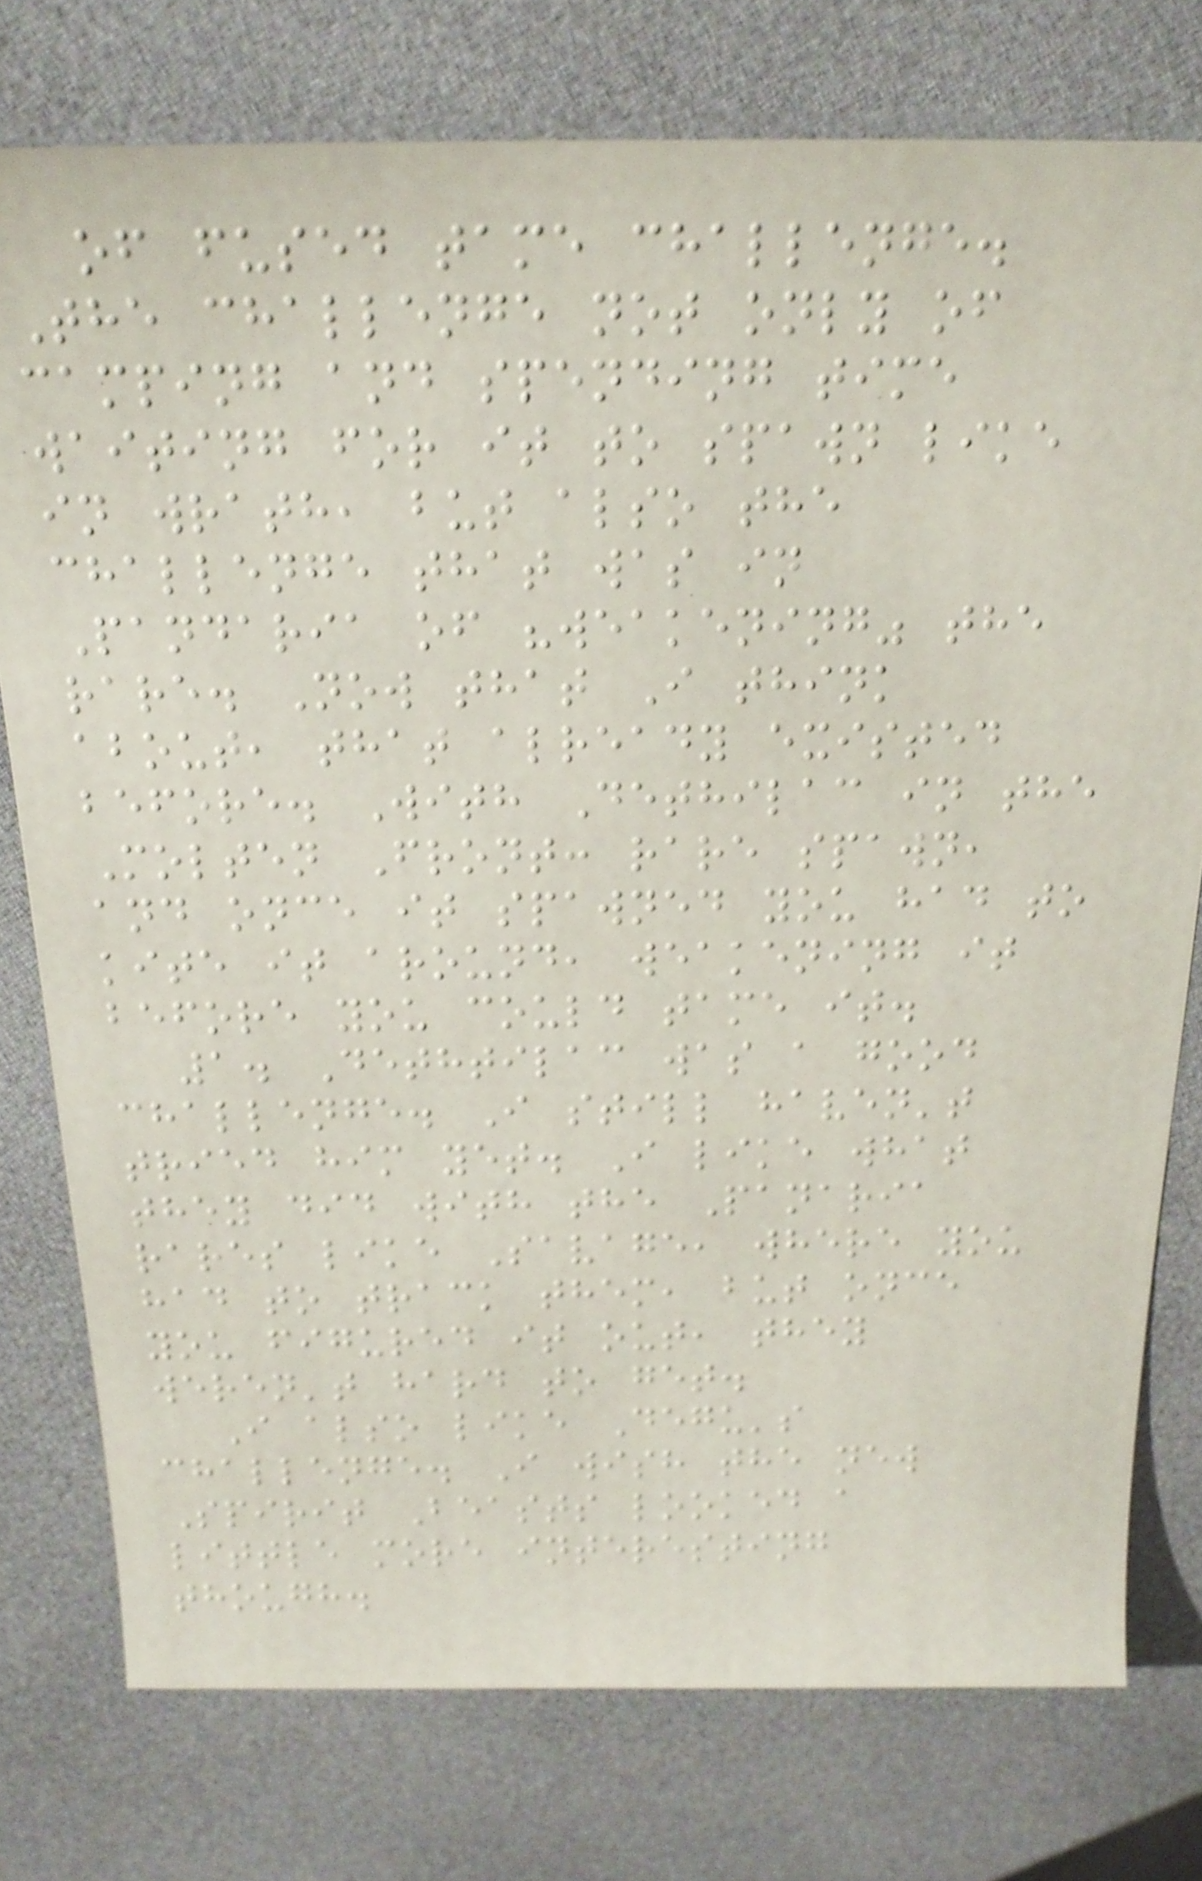of fused tame challenge.
The challenge not only of
camping and spending time
waiting for it to spawn like
in wrath, but also the
challenge that was in
Pandaria of "weakening" the
rare. Now that I think
about, that already existed
before. With Dethilac in the
Molten Front: rare spawn,
and once it spawned you had to
kite it around, weakening it
before you could tame it.
1. Dethtilac was a good
challenge. I still haven't
tried him yet. I like what
they did with the Panaria
rares like Savage, where you
had to track them, but once
you figured it out, they
weren't hard to get.
I also like Degu's
challenge. I wish the new
Spirit Beasts looked a
little more interesting
though.
